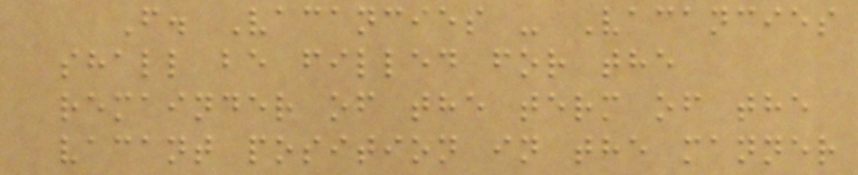F. Vacancies - Vacancies
shall be filled for the
remainder of the term of the
vacant position in the manner
